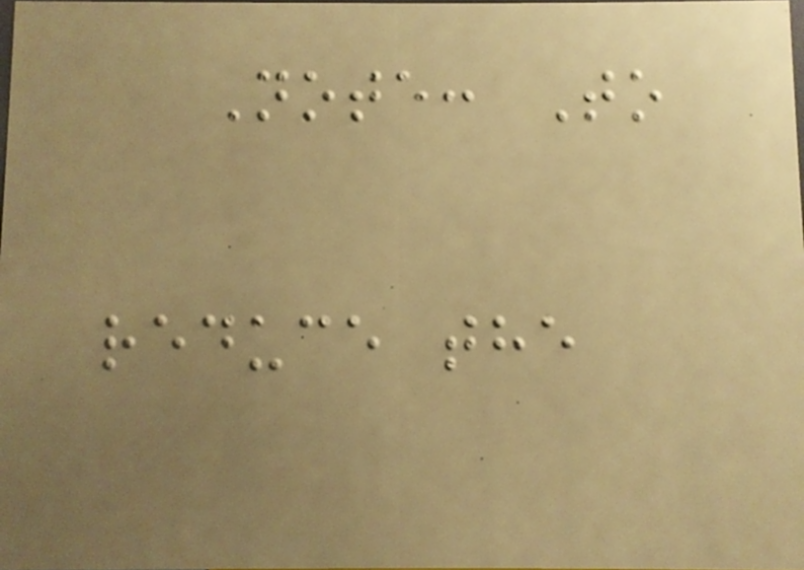Note: To
reduce the
